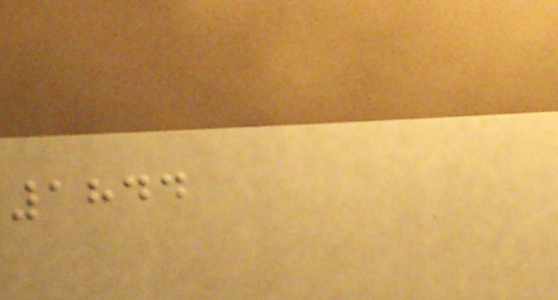1844
